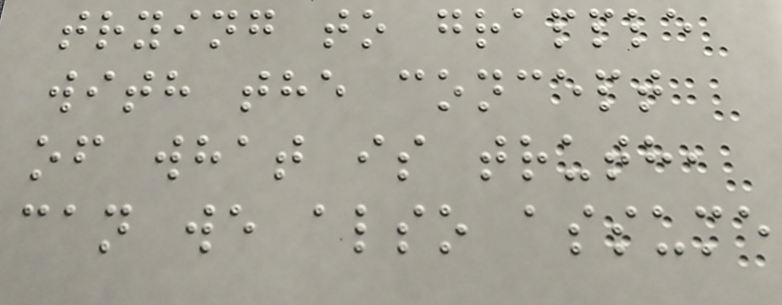trying to grapple
with the concept
of what is truth,
can we also assume
